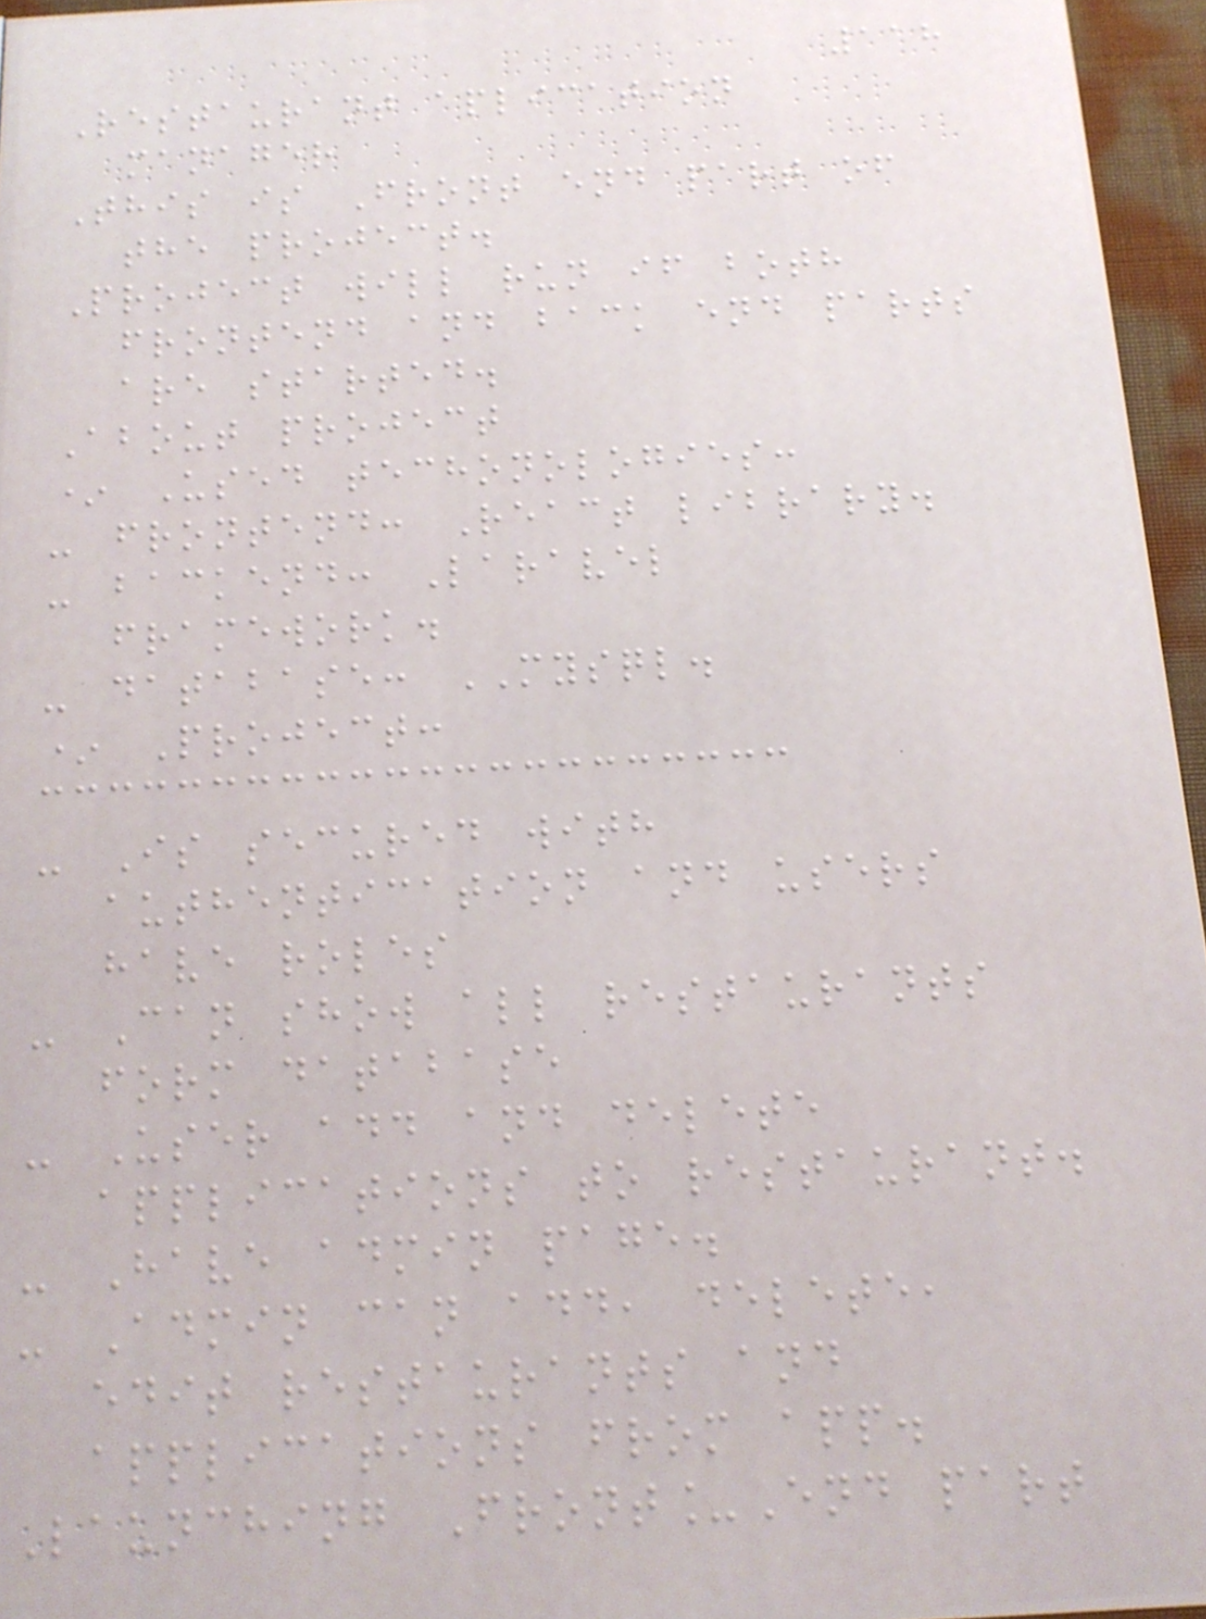118
Restaurant aplication
manager
This is Front end part of
the project.
Project will run if both
frontend and back end parts
are started.
About project
* Used techonologies:
- frontend: React library.
- backend: Laravel
framework.
- database: MYSQL.
* Project:
- Is secured with
authentication and users
have roles
- Can show all restaurants
form database
- User add and delete
applications to restaurant.
- Have admin page.
- Admin can add, delete,
edit restaurants and
applications from app.
Launching Front_End part
